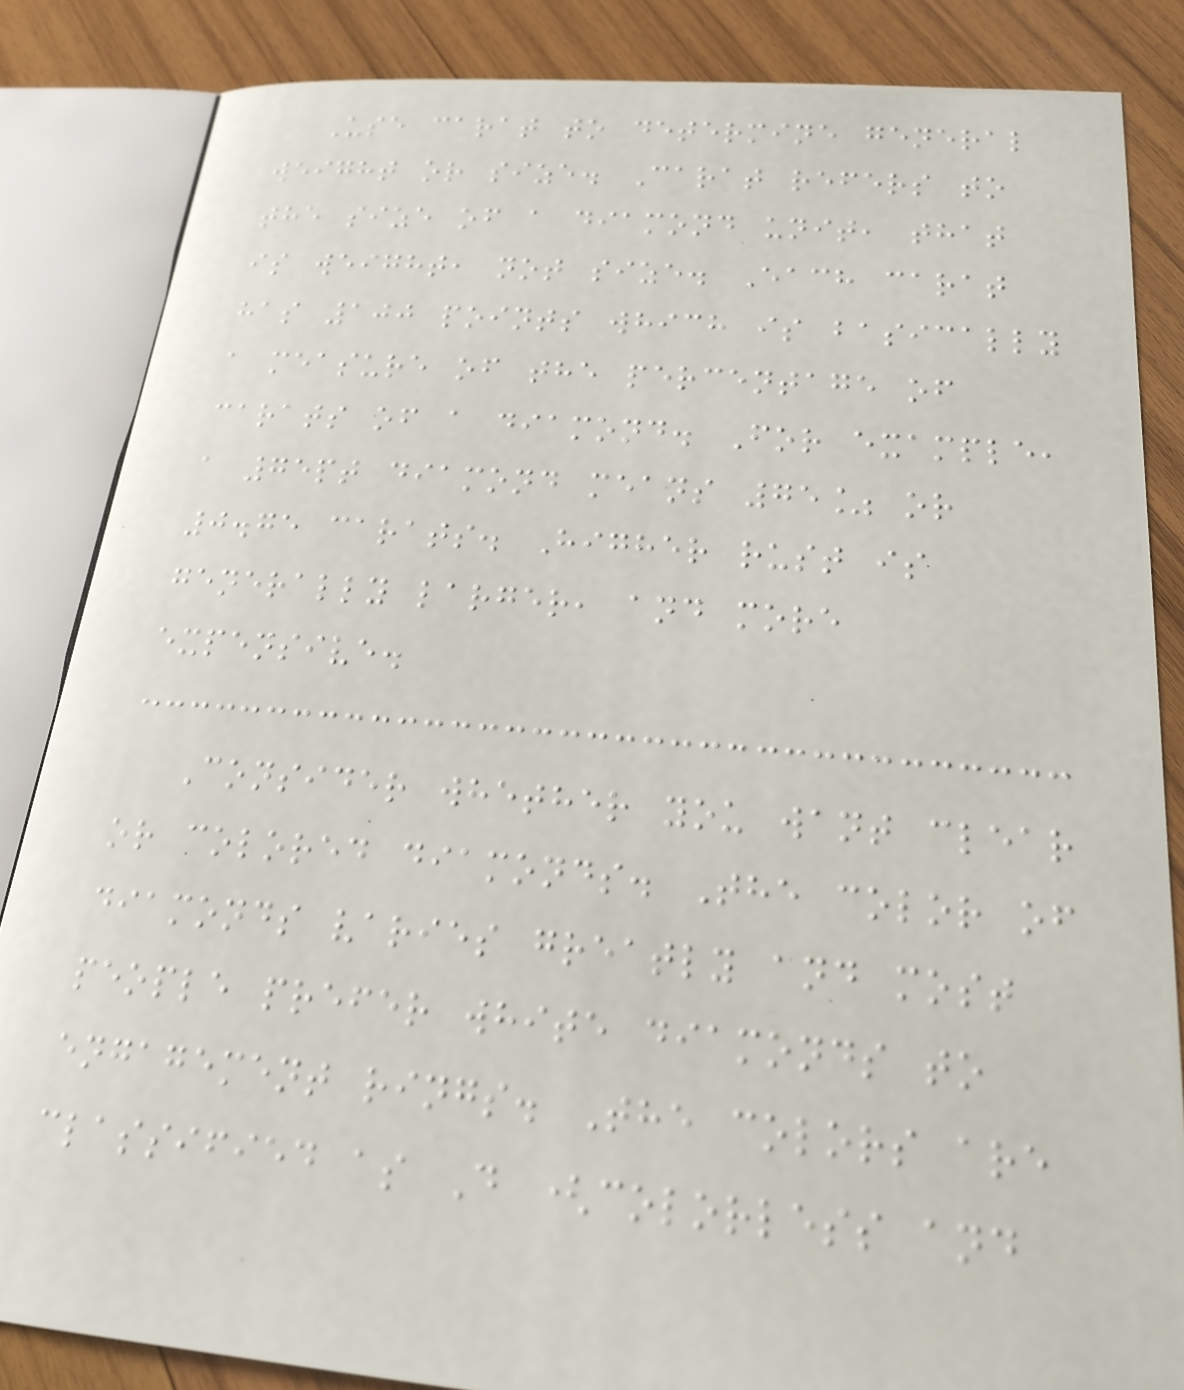Use carat to determine general
weight or size. Carat refers to
the size of a diamond unit, that
is weight, not size. Each carat
has 100 points which is basically
a measure of the percentage of
carats of a diamond. For example,
a 75pt diamond means 75% or
0.75 carats. Higher rust is
generally larger, and more
expensive.
Consider whether you want clear
or colored diamonds. The color of
diamonds varies greatly and most
people prefer white diamonds to
engagement rings. The colors are
classified as D (colorless and
